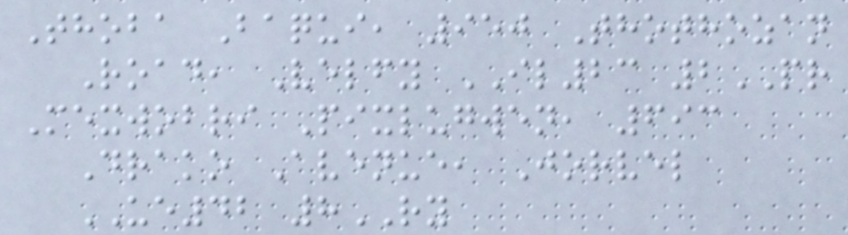Thoba Baqui, 950 Thothozan
Road, Velfy IL23 2PR
Mexwobri Pixlugwen, 693
Drako Avenue, Jorvel
UE42 8RY
